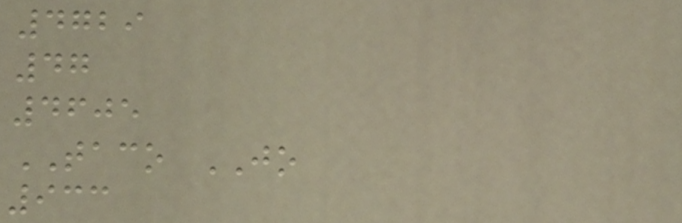4729
47
4605
TACO JO
933
